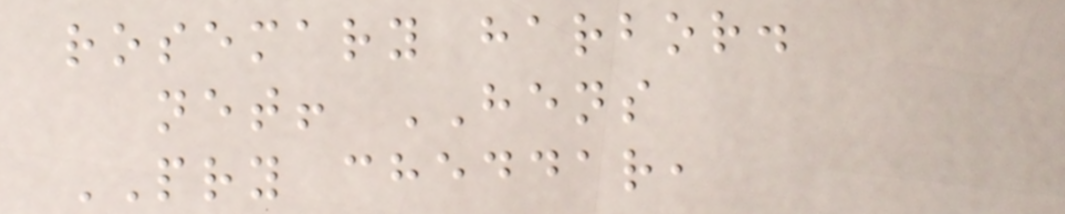rosemary harbor.
net! HENS
PRY cheddar,
